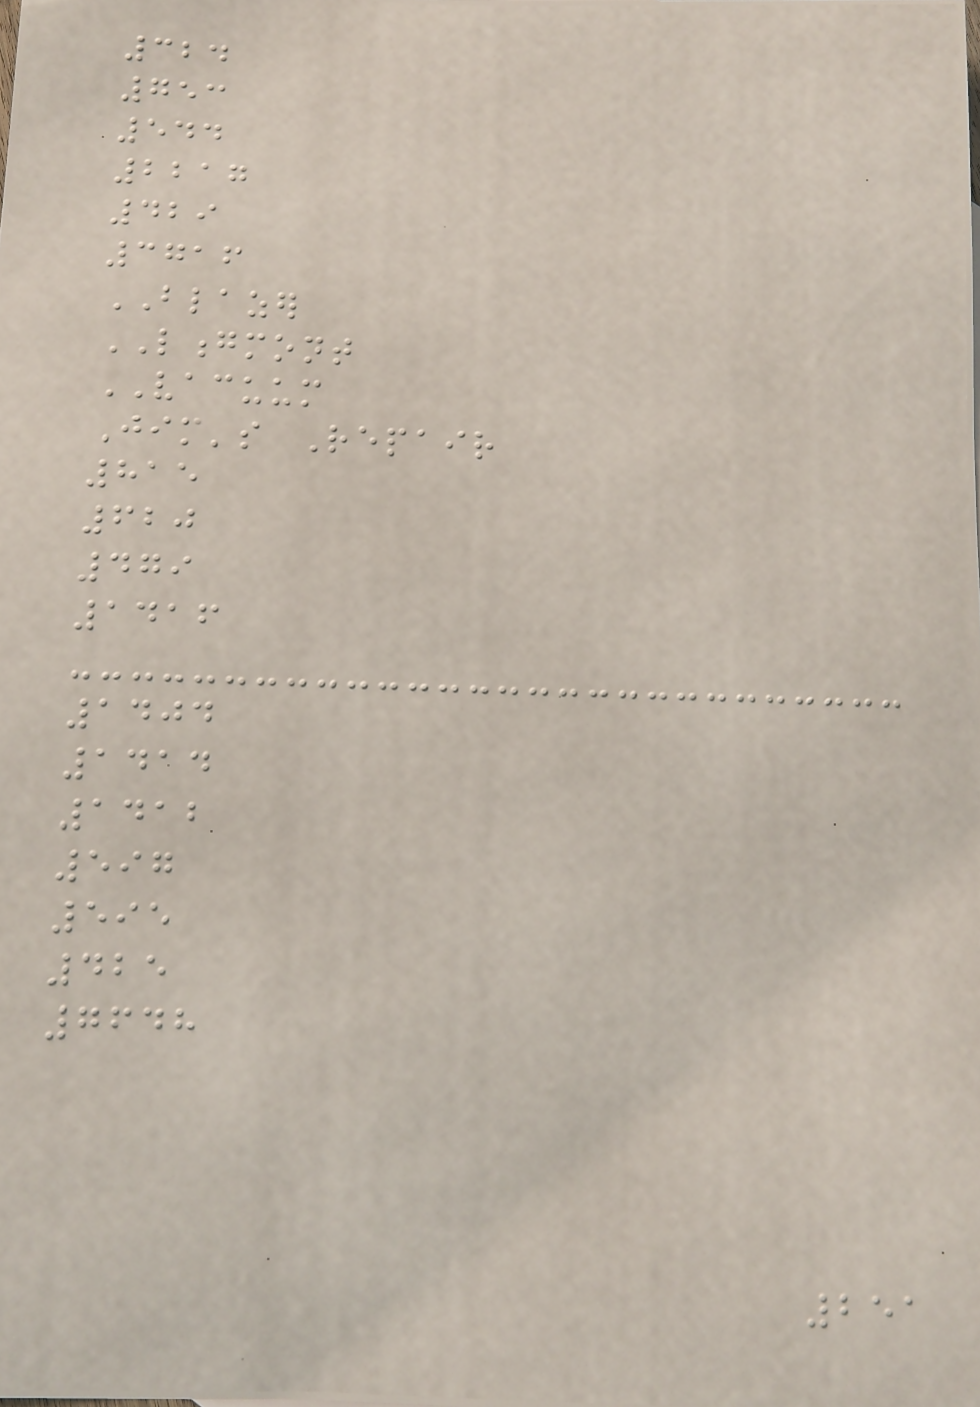324
753
544
2217
429
3716
BLAZER
LONGMONT
VACUUM
Jim's Repair
815
620
479
1416
1404
1414
1412
597
595
425
7648
251
